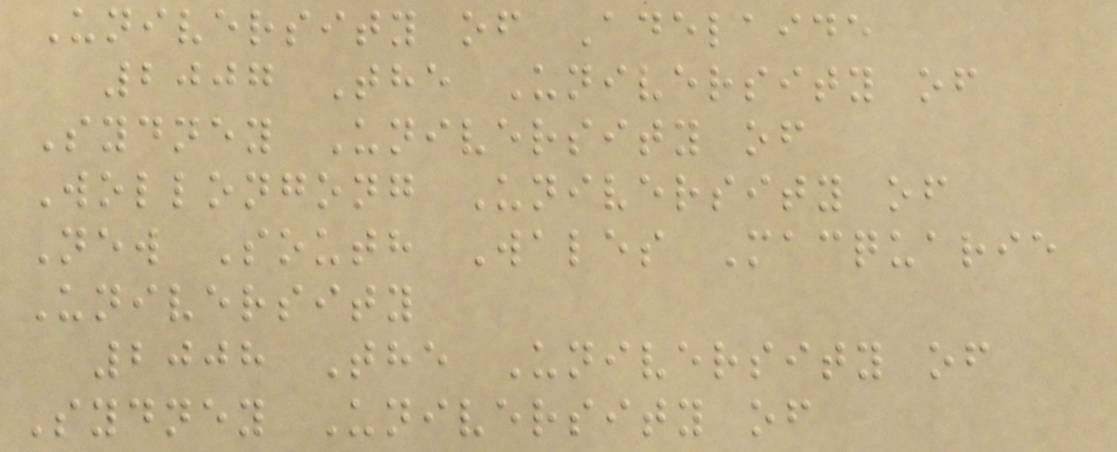University of Adelaide
2007 The University of
Sydney University of
Wollongong University of
New South Wales Macquarie
University
2008 The University of
Sydney University of
